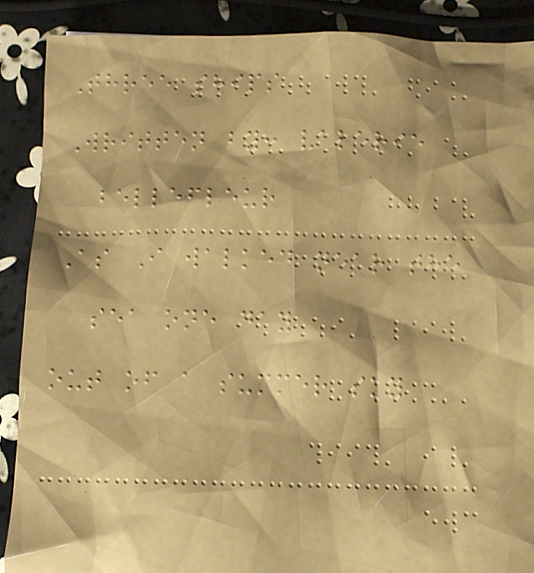Three ships
Written by: valerie
bellefleur
As I walked near the
sea one day
out of a summer sky
